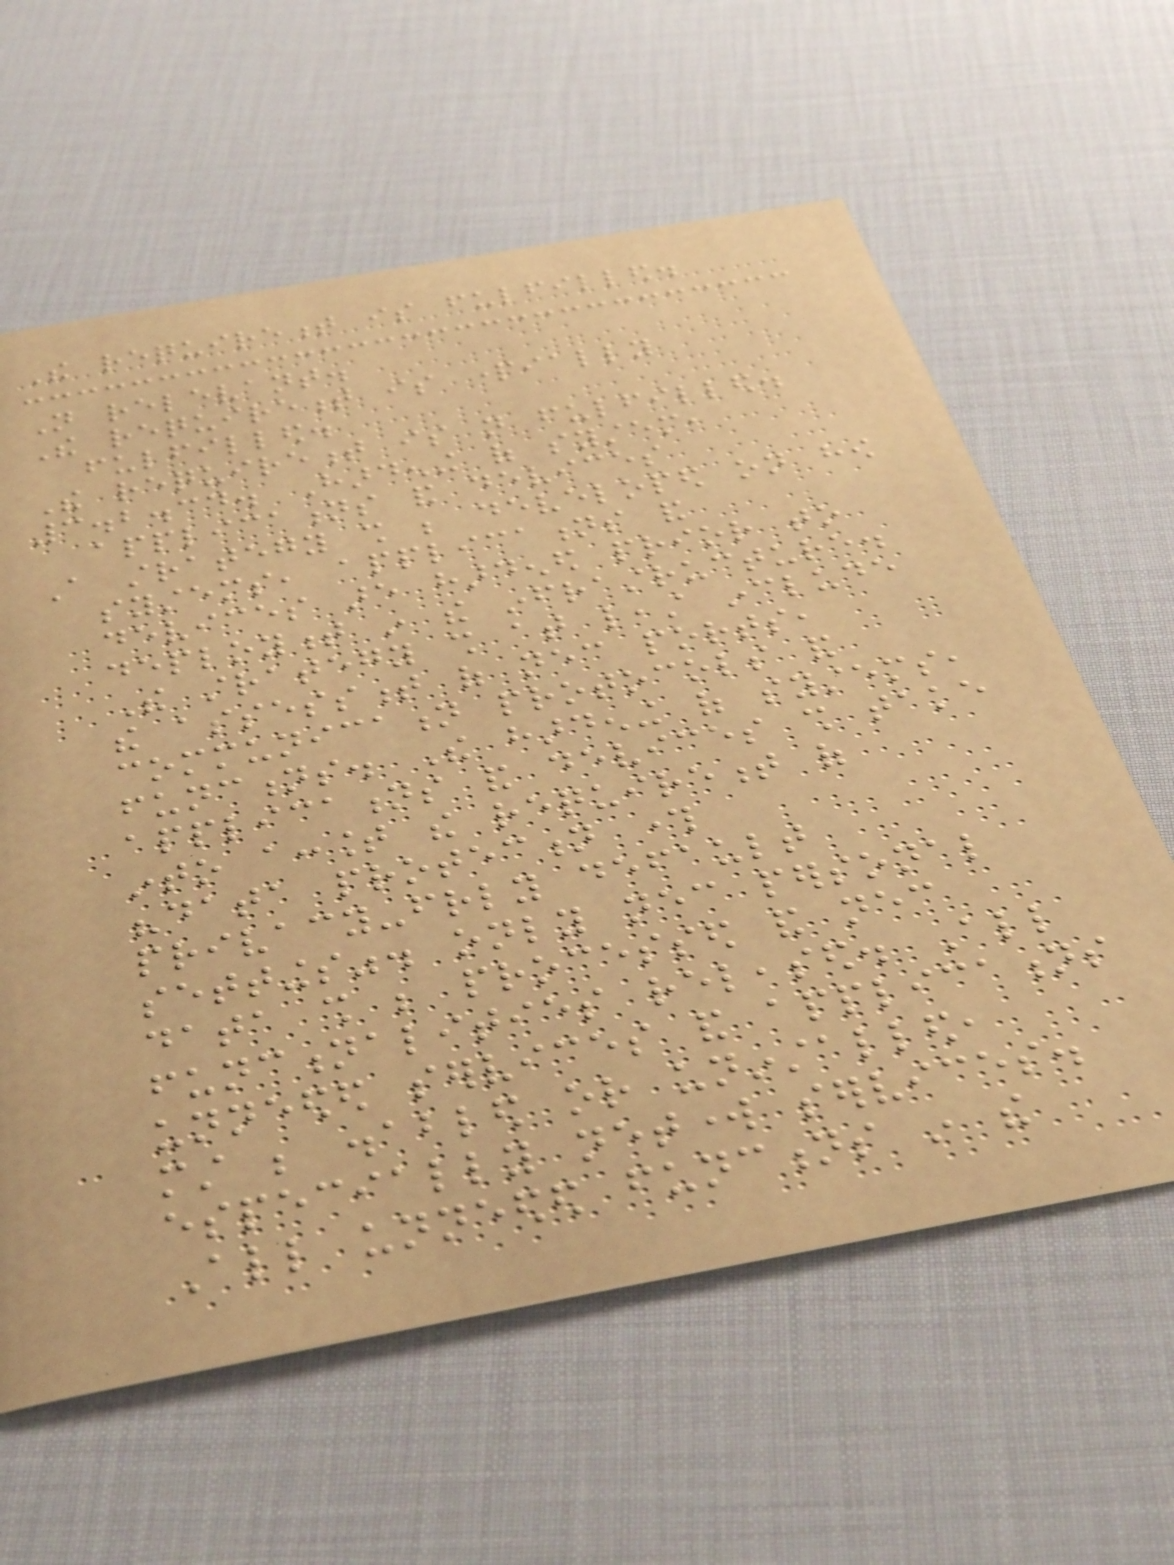The requirement is fulfilled.
Not relevant.
The requirement is partially
fulfilled.
The requirement is not fulfilled.
3.2.34. Hardening of system,
applications and devices
A strategy shall be developed on how
systems, applications and
devices are hardened prior to
deployment in the infrastructure.
The strategy shall at least include
the assessment of necessary ports,
communication protocols and
functions. The hardening of systems,
applications and devices shall take
into account the requirement of
"data protection through
privacy-friendly default
settings". only necessary personal
data shall be processed and necessary
functionalities released. All
unneeded services and applications
must be disabled or uninstalled,
especially network services.
All unneeded functions in the
